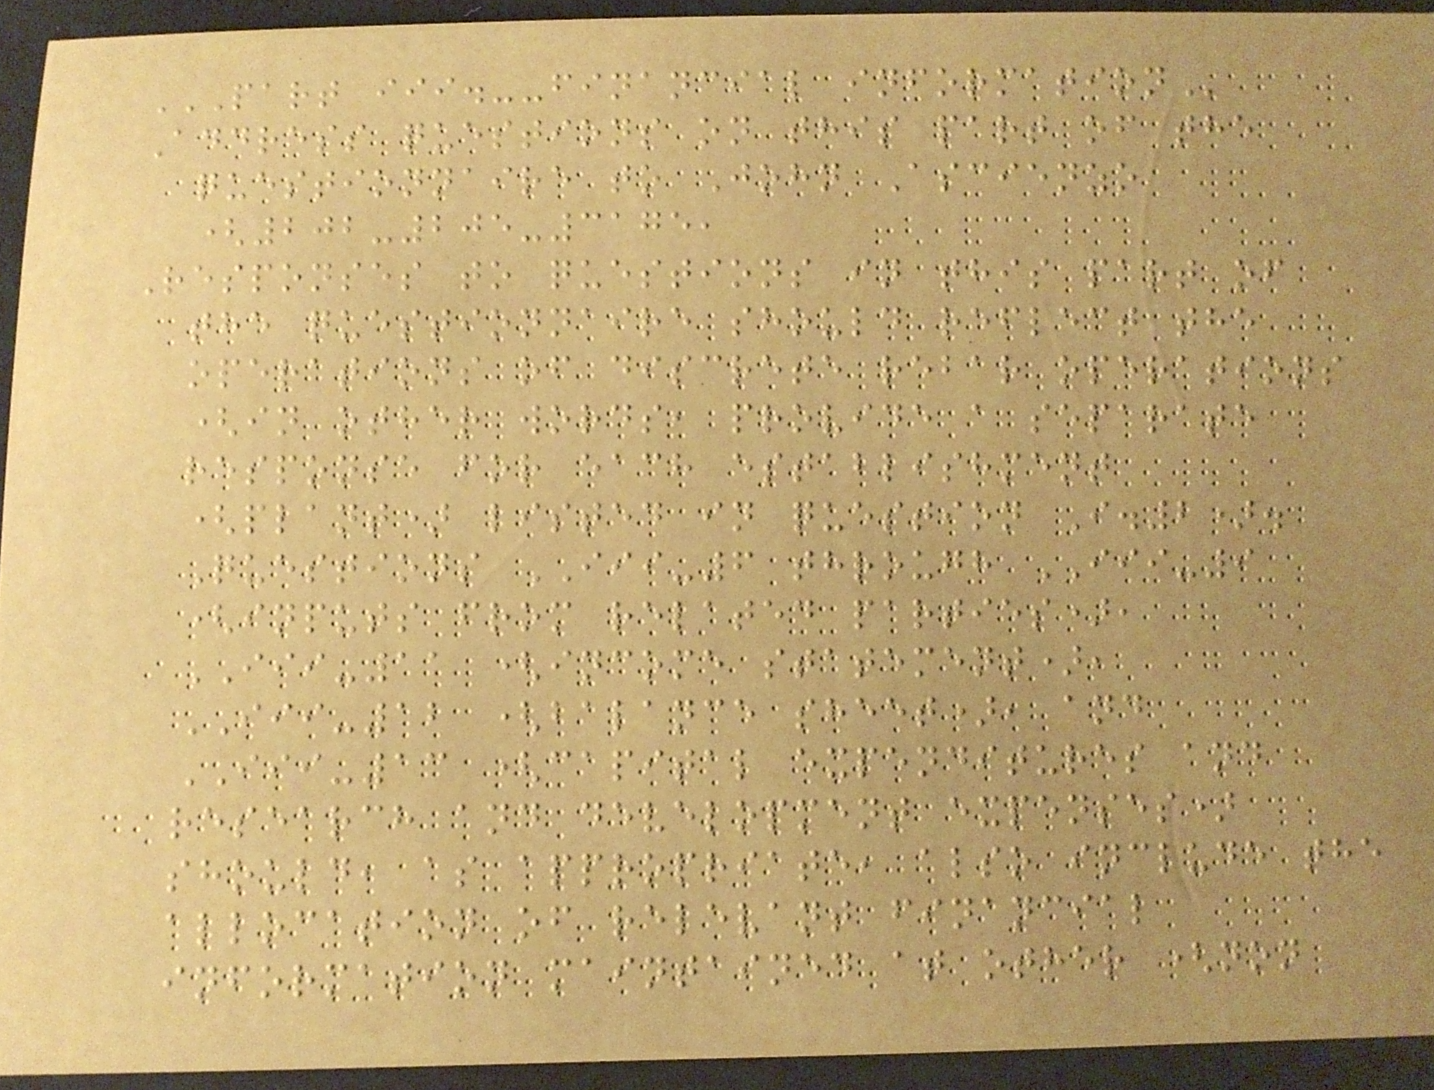PART III.--FINANCIAL INFORMATION
Address questions on this part of the
questionnaire to John Ascienzo
(202-205-3175,
Responses to questions in this part of
the questionnaire should reflect the
operations of discrete rebar operations
(in other words, provide a separate
response for each establishment
(plant) listed in question I.2).
Questions III-6 through III-9
(inputs from related parties),
III-11 (income statement),
III-12 (balance sheet), and
III-13 (capital expenditures and
research and development expenses)
should, as appropriate, also include the
allocation of relevant financial
information maintained at other (non
